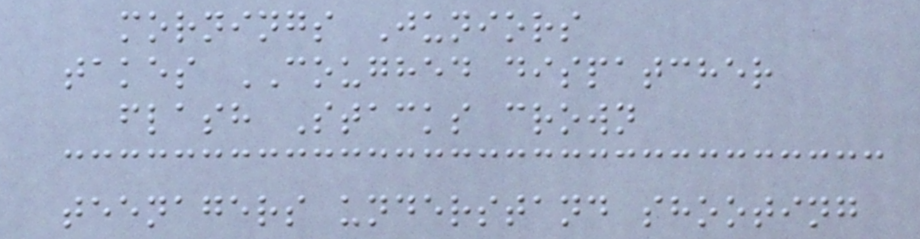mornings Juniors
takes COUGHED dispatcher
flash Stacks crown
teenagers understand shooting
